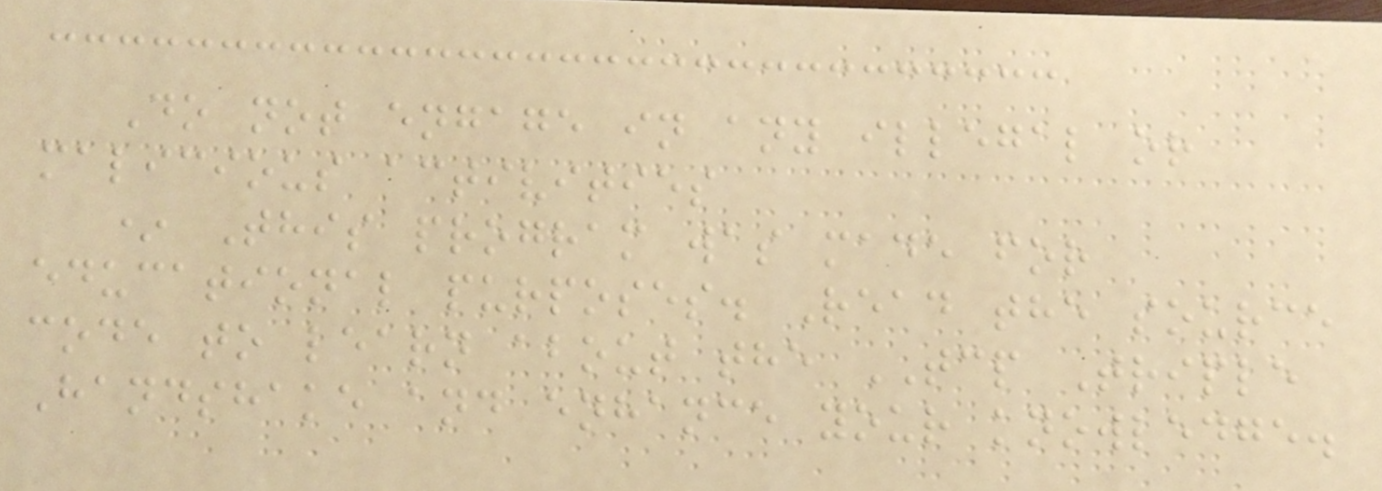Do not engage in any illegal or
malicious activities
* This program was made for
educational purposes. Read the source
code to learn about the TCP Triple
Handshake and enhance your knowledge.
